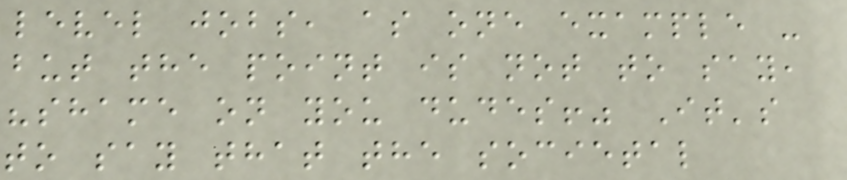level jobs, as one example -
but the point is not to say,
"shame on you dudes!" It's
to say that the societal
